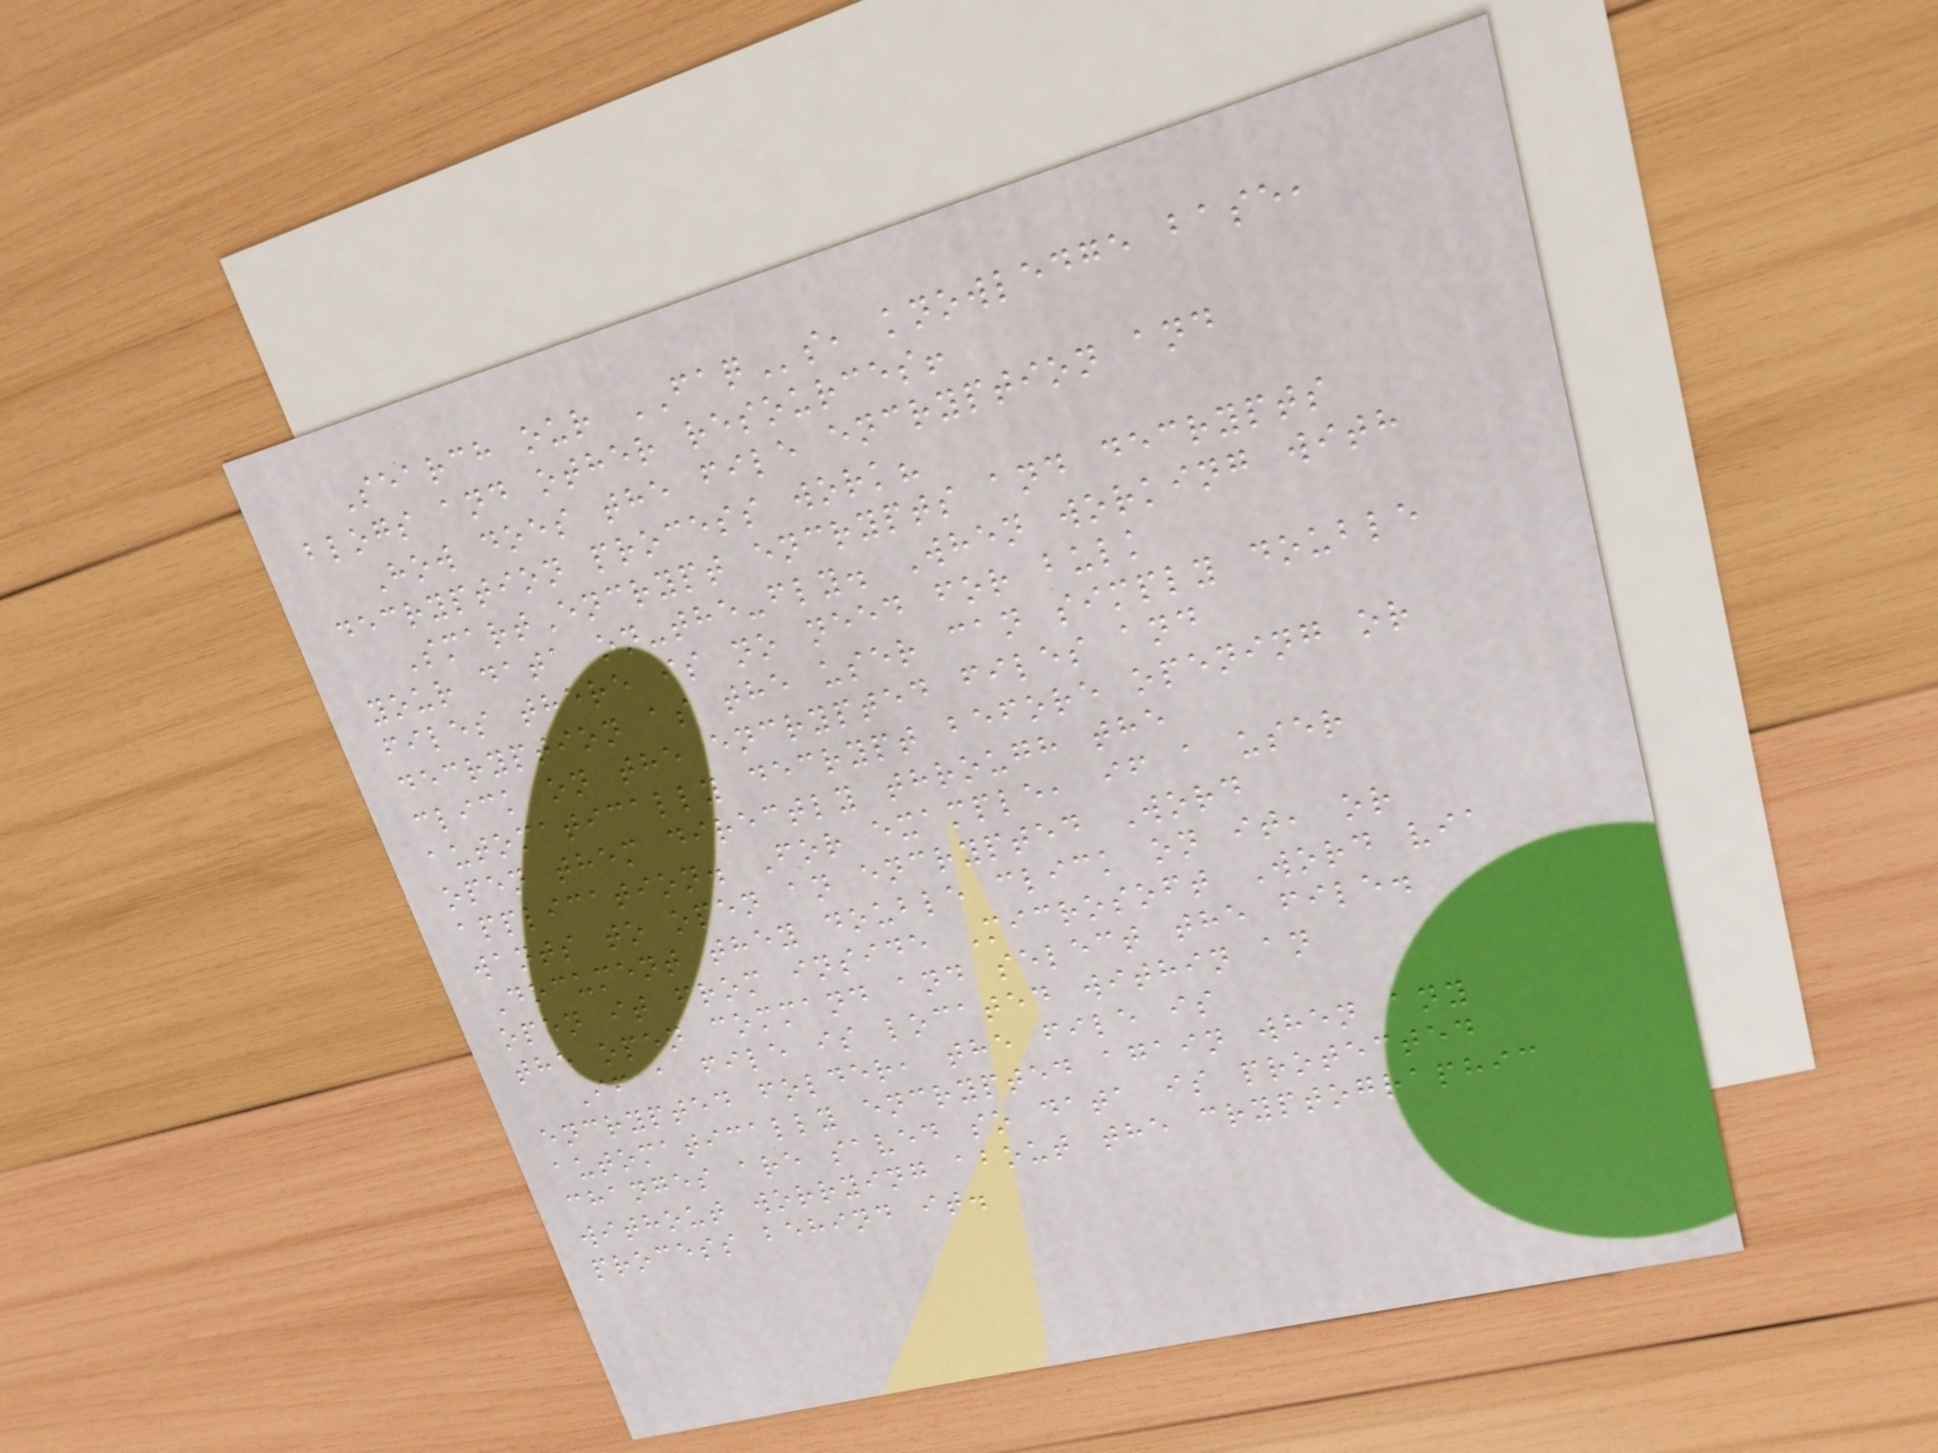Search our FAQs, knowledge base,
blogs and other resources!
How does the file encryption and
decryption process work?
SmartEncrypt encrypts and decrypts
your data on-the-fly. When working with
files there is no need for bulk
decryption as the user can simply double
click on the encrypted files and
automatically decrypt before opening or
open them directly through the
application. For example, if a user
wants to open an encrypted Word
Document they double click on it, or
open it from inside Microsoft Word via
the open command and select the file.
If a file is located within an
encrypted folder, the file is
automatically encrypted again when any
changes are saved so data is protected
without worrying about the cryptographic
process behind it.
